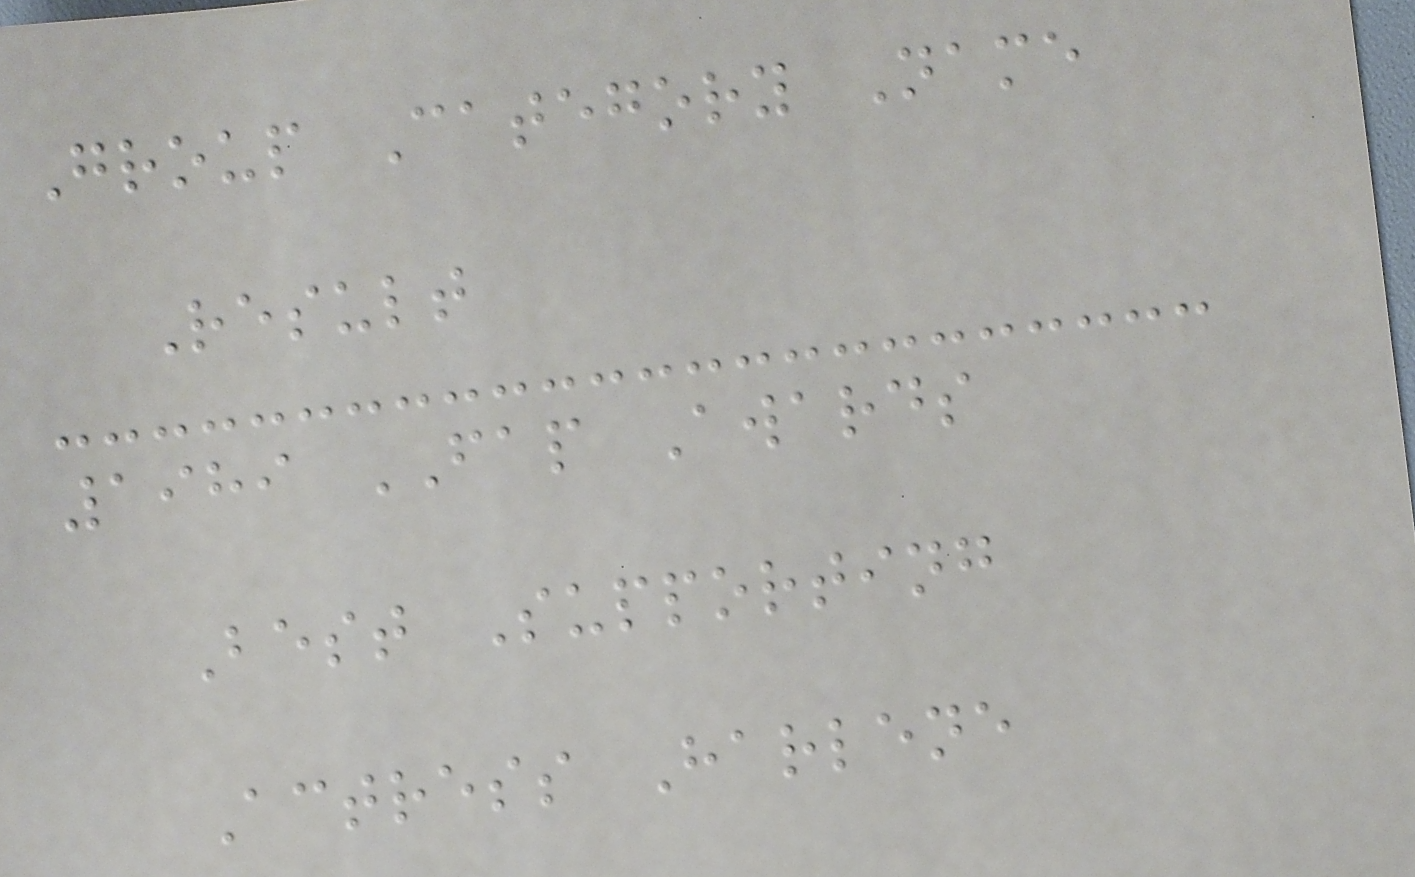Group Category Name
Result
1989 FAP Awards
Best Supporting
Actress Harlene
